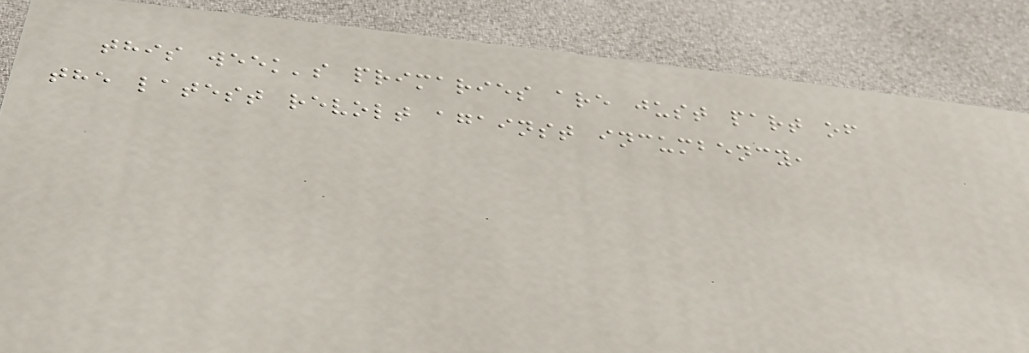this week's primaries are just part of
the latest revolt against incumbency,
